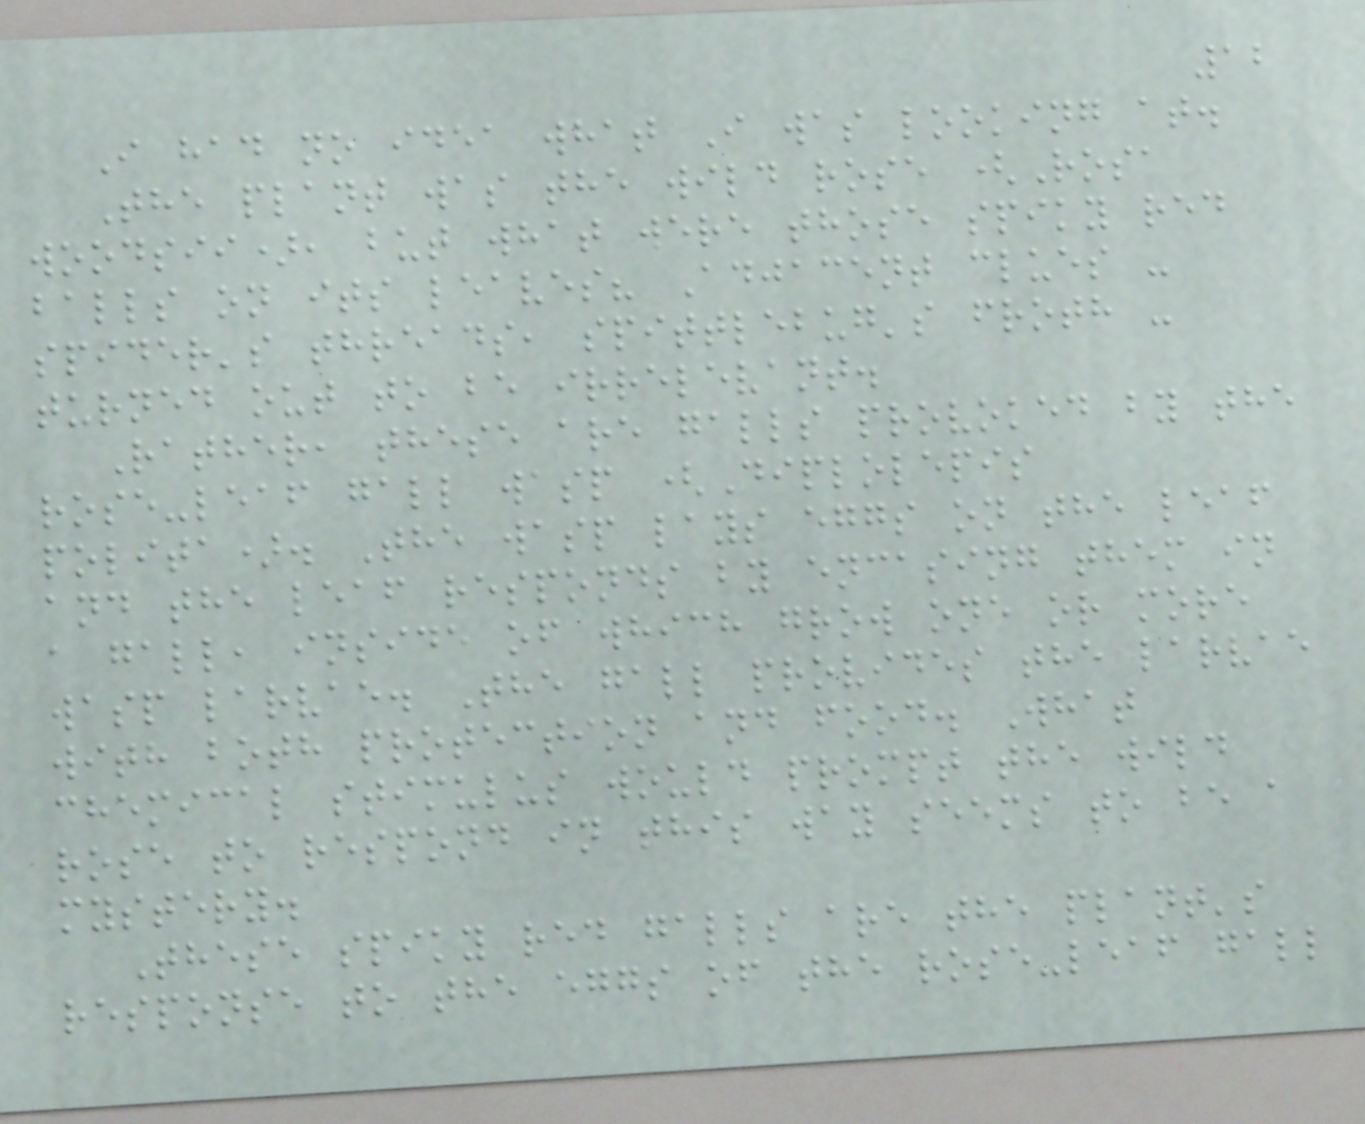12
I had no idea what I was looking at.
The plant was the wild rose (Rosa
woodsii), but what were those spiky red
balls on its leaves? Adjacent clues -
spider's threads, spittlebug's froth -
turned out to be irrelevant.
Rather, these are galls provoked by the
rose-leaf gall wasp (Diplolepis
polita). The wasp lays eggs on the leaf
and the leaf responds by encasing them in
a gall, inside of which grow one or more
wasp larvae. The gall provides the larvae
with both protection and food. What
chemical stimulus would prompt the wild
rose to respond in this way seems to be a
mystery.
These spiky red galls are the plant's
response to the eggs of the rose-leaf gall
